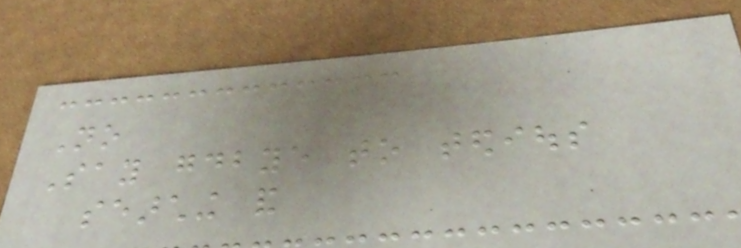No
Say goodbye to tedious
searching and
